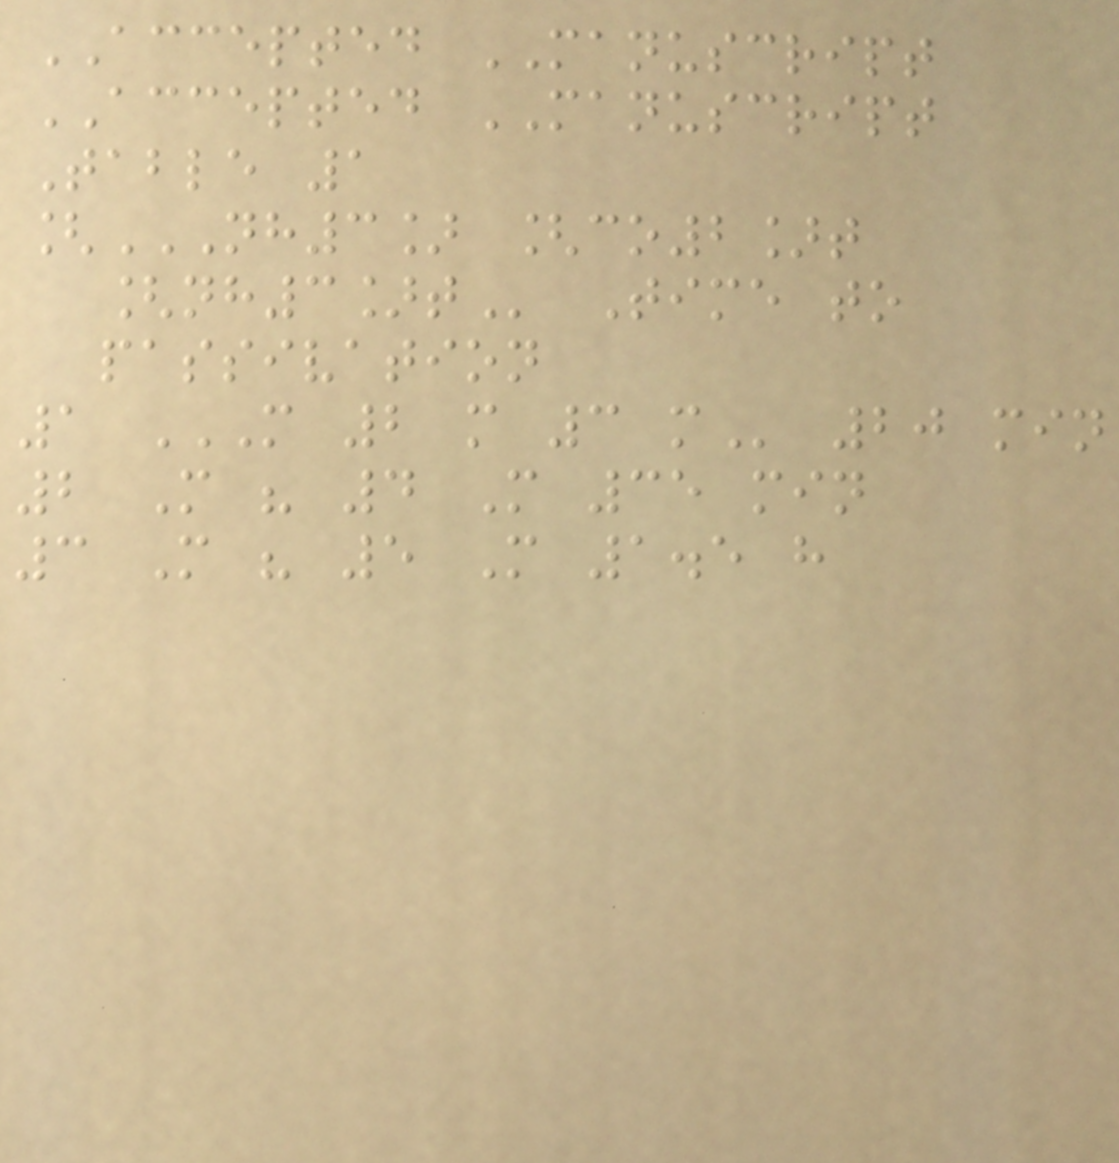ACCEPTED MANUSCRIPT
ACCEPTED MANUSCRIPT
Table 1
[NH3] [CO2]T
[NH3]T Time to
passivation
1 M 2 M 3 M 20 min
2 M " 4 M 35 min
3 M " 5 M 1.5 h
